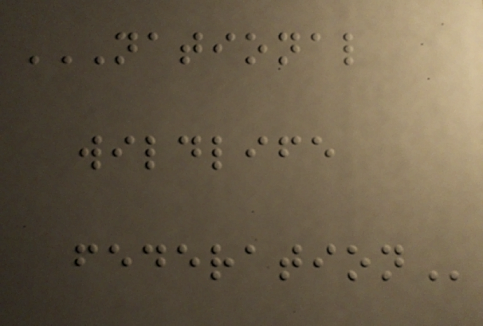NATIONAL
WILDLIFE
FEDERATION
